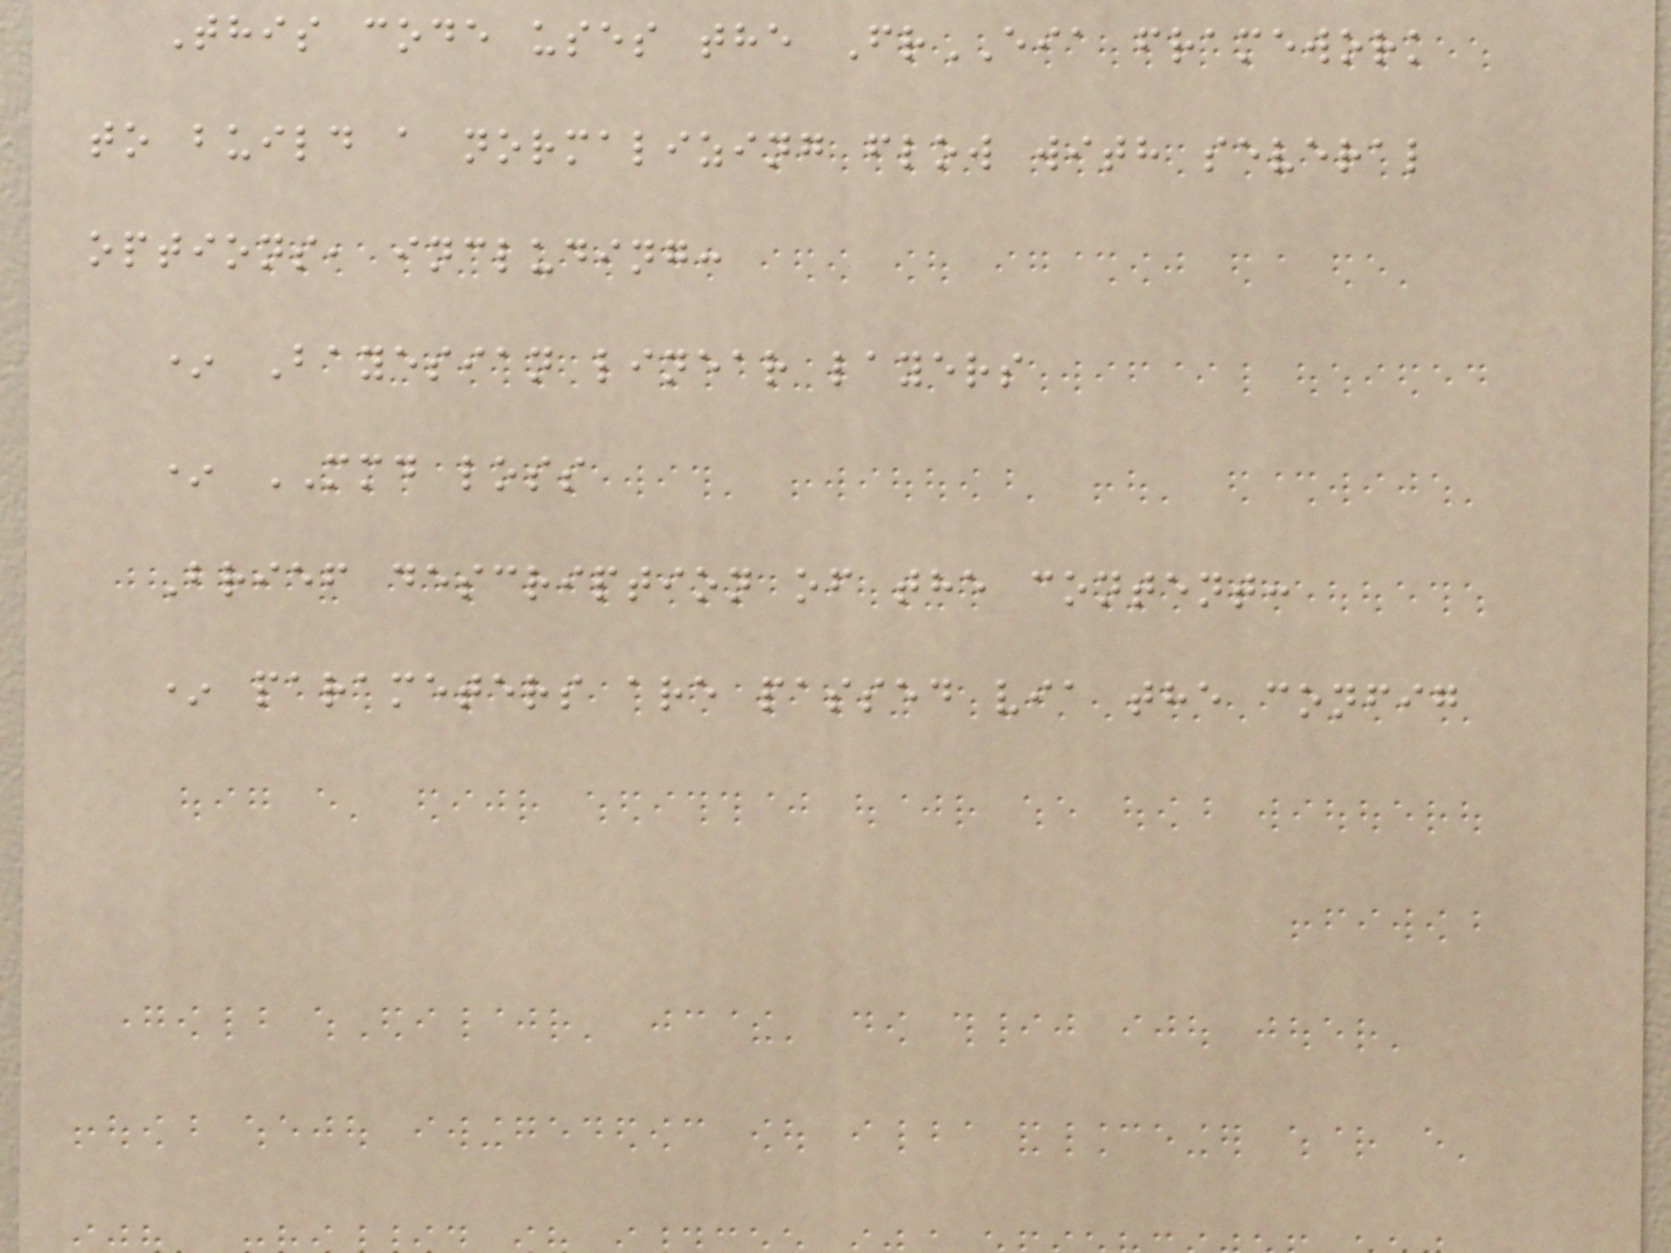This code uses the FrEIA framework
to build a normalizing flow with several
options, including:
* Bayesian linear layers
* MMD loss
Brief description of the content:
* parameters are passed via the config
